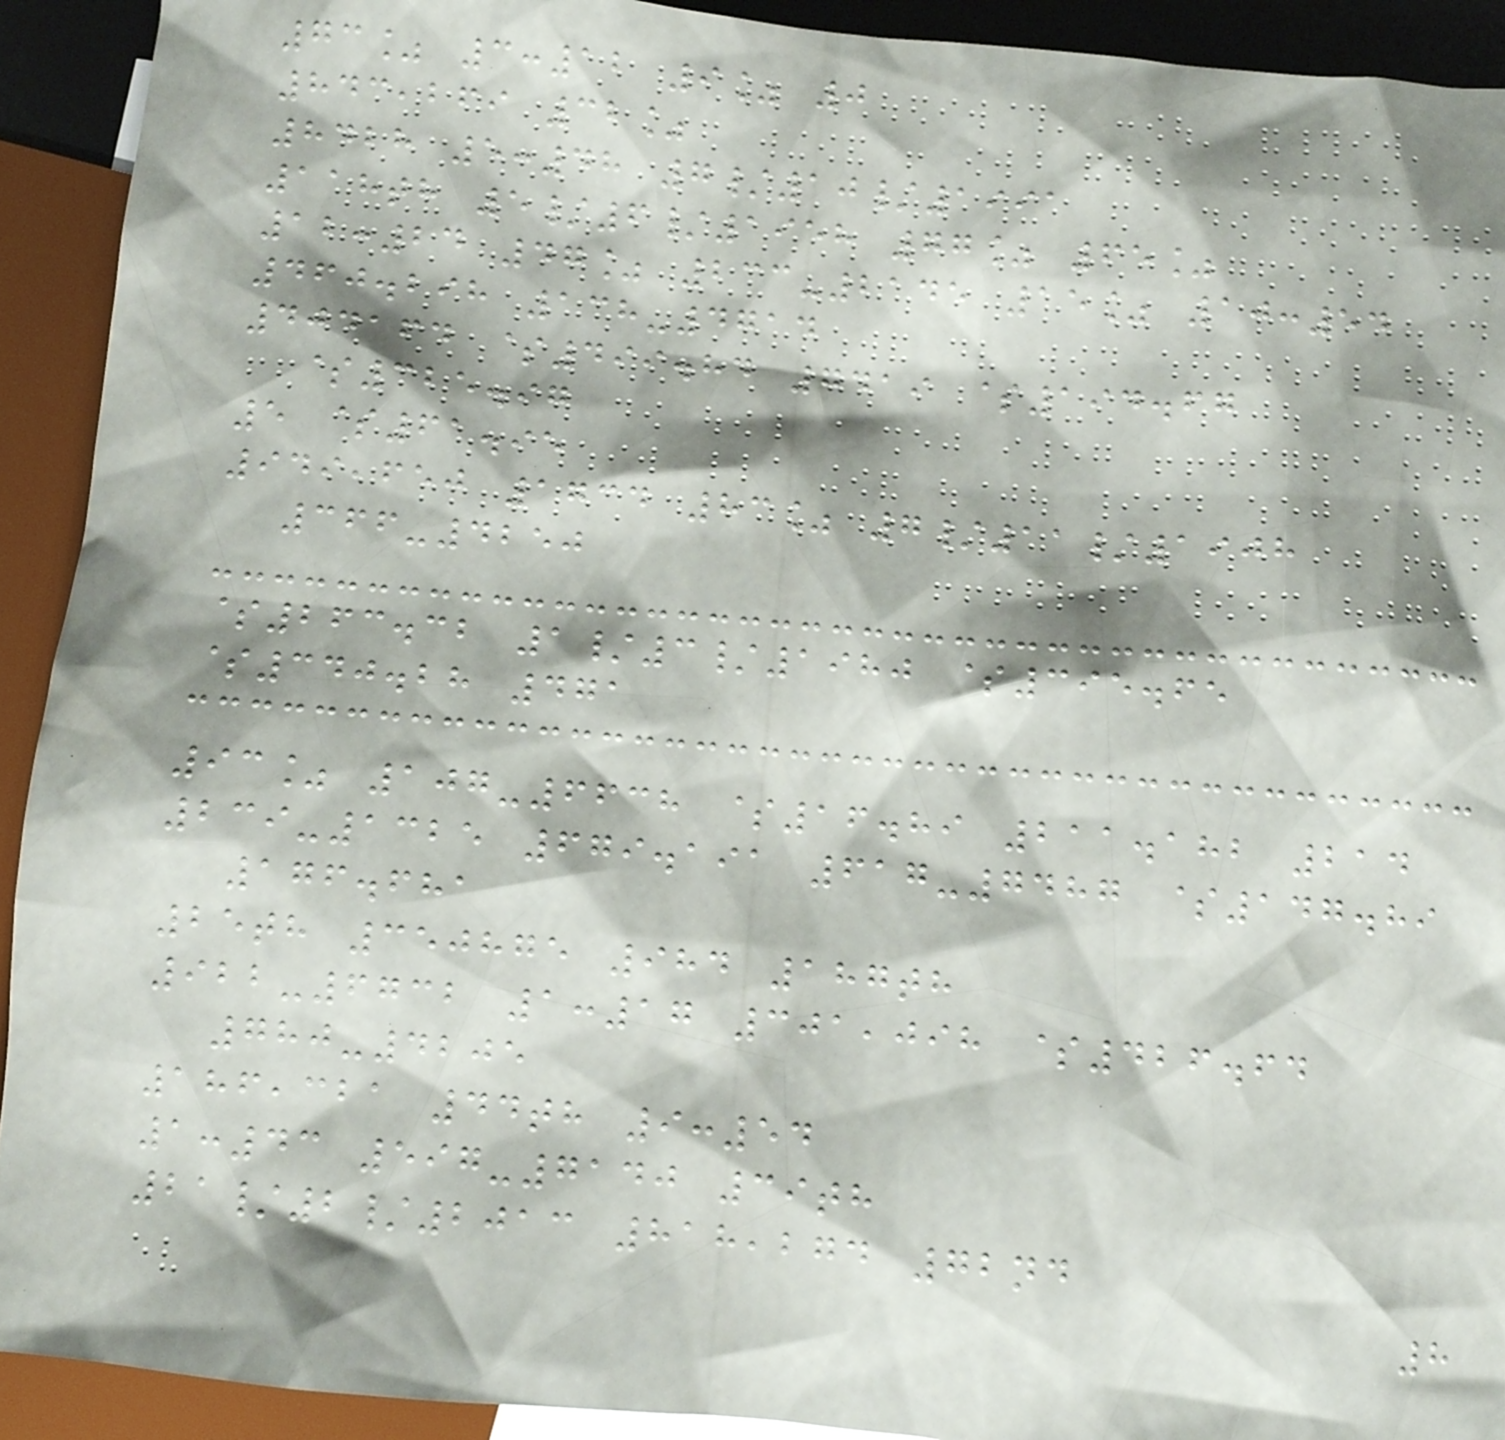73% 3:12 9% 0
843,269 32%
8428 5:48 7/10/1991
118th 5/6/1958 77% 65%
12:24 47% 233-2145 15% 10:54
460.298 138-4714
404164 $499.84 7419 $194.67
$325.97
5 $61.95
949,650 1734 83% 7/11/1908
366-4250
$263.32 1/3/1980 $395.65
$340.28 471
93% 107-6638 $16.89 211.182 214
239-1325 679.191 617-7487 $147.89
176.681
25th 350875 984 187th
922-6732 1:17 301,098 $426.64
780-4205
186,321 44th 9:54
1:43 597-7140 39th
21/2/2013 818,274 72nd
8
